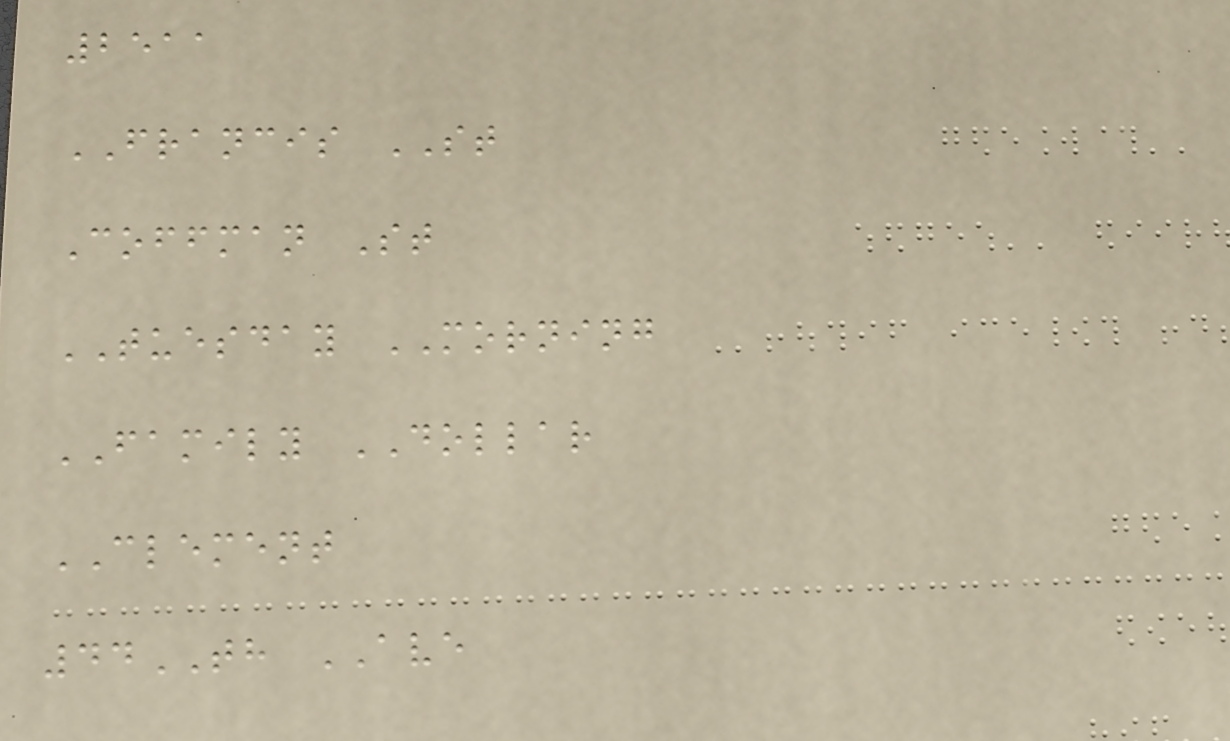2511
FRANCIS ST
Coffman St
TUESDAY MORNING
FAMILY DOLLAR
CLEMENT
44TH AVE
